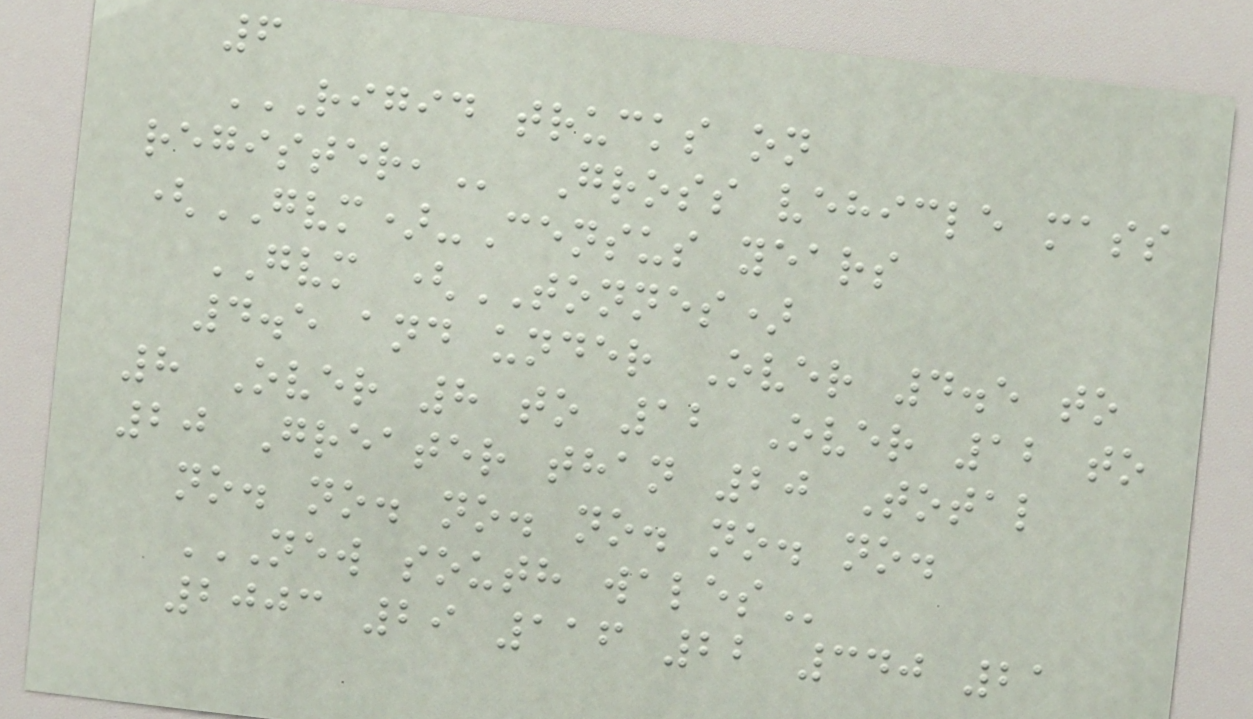6
RIGID TRUCKS ON
REGISTER, Gross vehicle mass
(GVM)-Census years
GVM (TONNES)
4.5 and under Over 4.5 to
8 Over 8 to 12 Over 12 to
20 Greater than 20 Total
no. no. no. no. no. no.
NEW SOUTH WALES
2003 29 116 22 340 21
